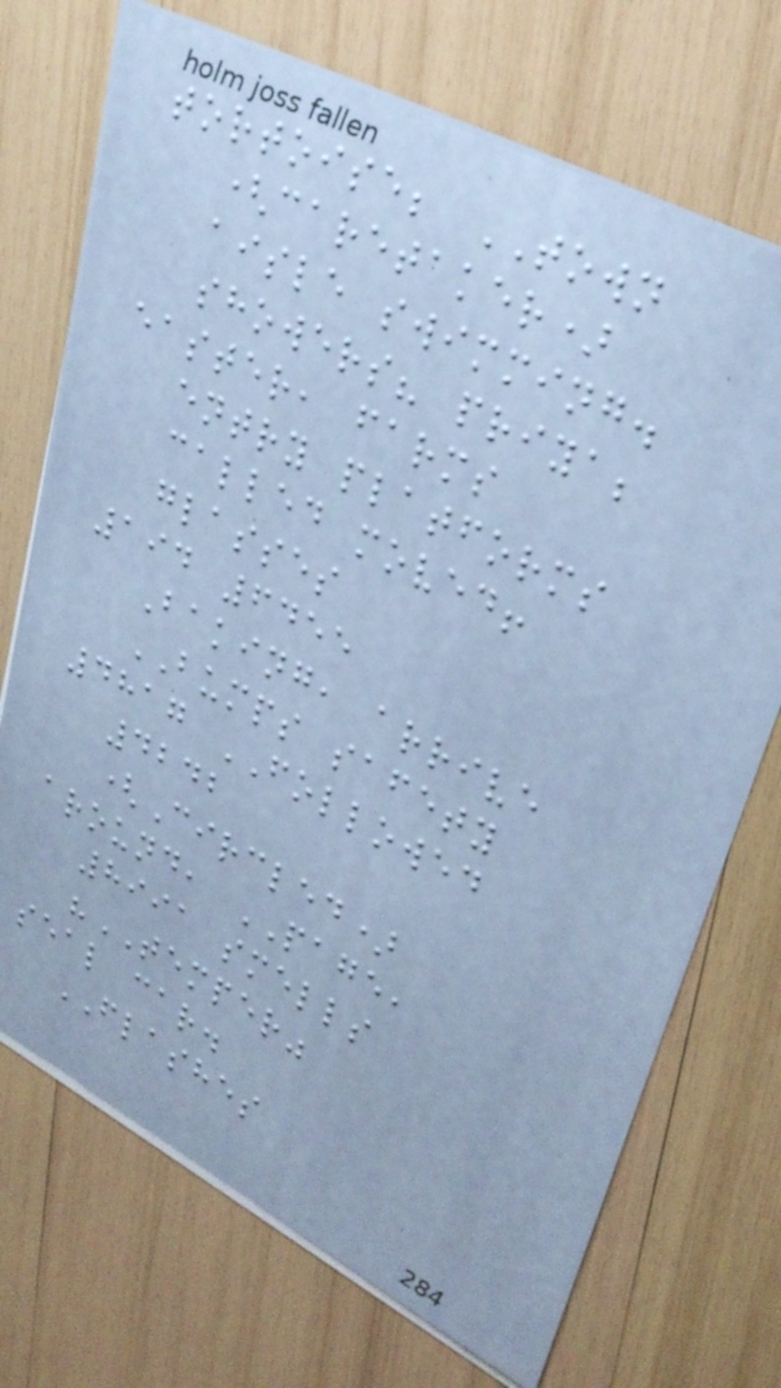tortoise; TOWN
(caretaker)
aisle swimming.
showers? priya;
easter, farms
entry platforms
called moved!
glasses
194 6455
Baking, arrive
BUMPS safety
4817 FOLLOWED
4242
(Circled)
around, PAGE,
8991 smells
"TEMPER"
seal car.
FLASHES
